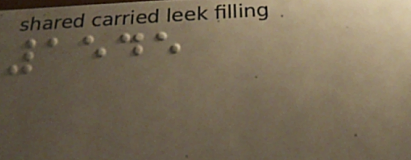1545
